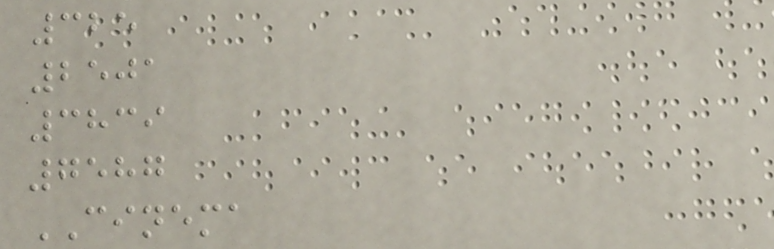325
2501
3839
7587
CINEMA
